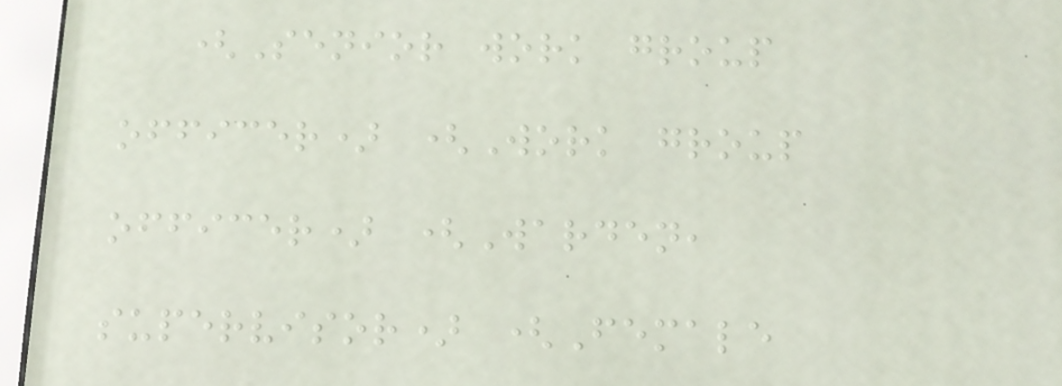(Senior work group
officer) (Work group
officer) (Warden,
supervisor) (Female
